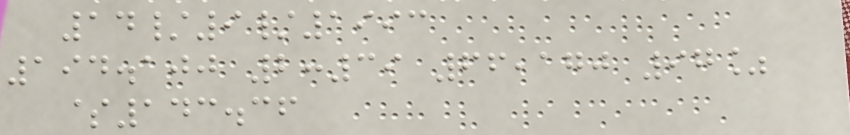14/9/1993
194.100 2:39 66,170 97%
$143.36
